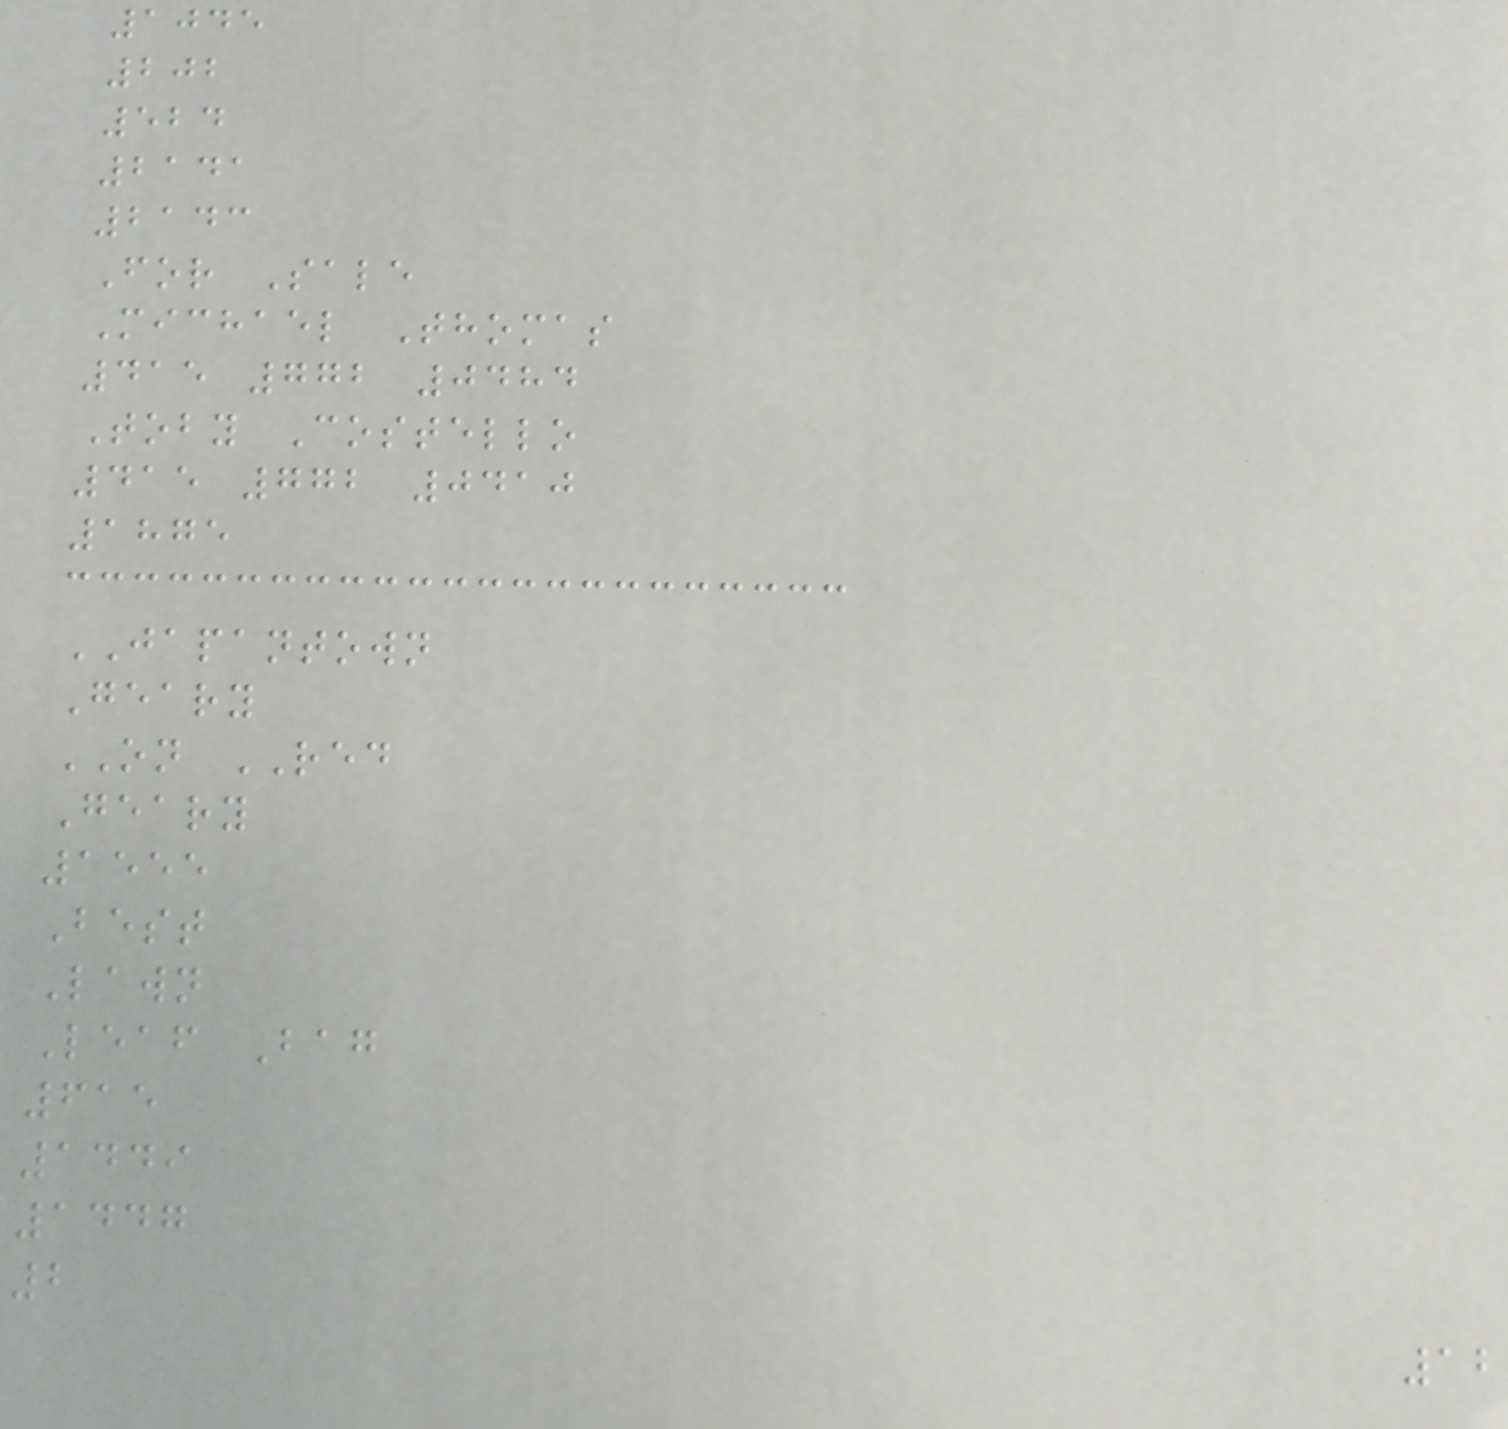1045
202
524
2141
2143
For Sale
Michael Thomas
415 772 0484
Toby Costello
415 772 0410
1875
JAPANTOWN
Geary
ON RED
Geary
1555
Best
Lawn
Leaf Bag
615
1449
1447
2
12
